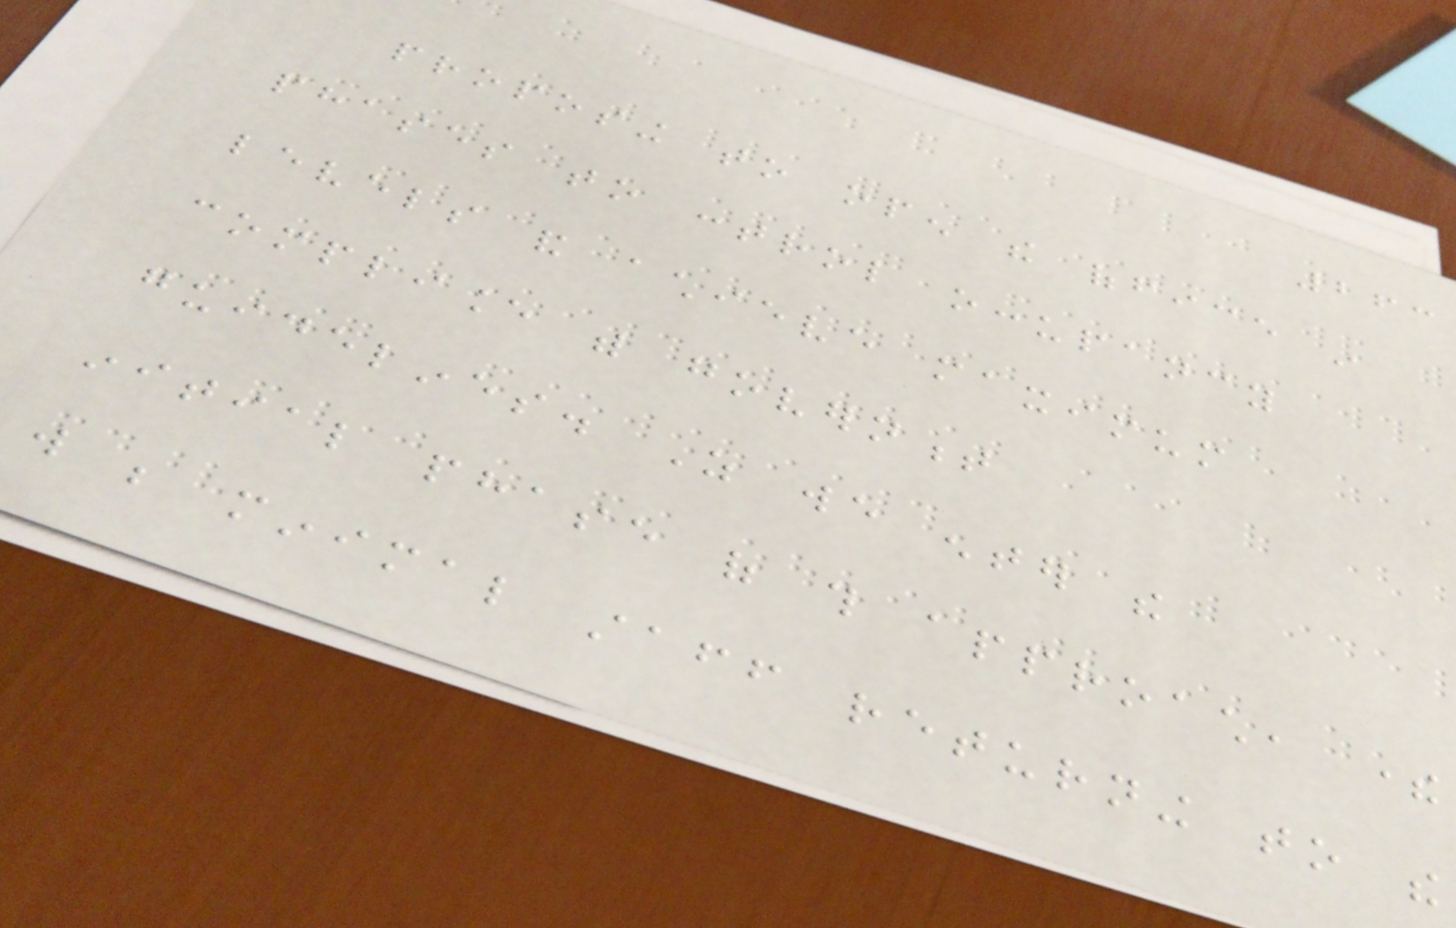263
proposing to open the office in
phases to control occupancy
levels and achieve maximum
compliance with government
guidelines. As we enter the
initial phase of this approach, there
will be minimal staff returning to the
